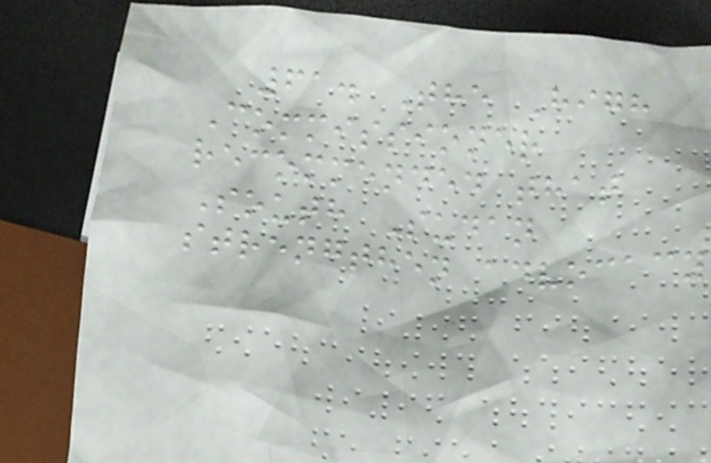61. The High
Commissioner
recommended that
South Sudan
strengthen advocacy
